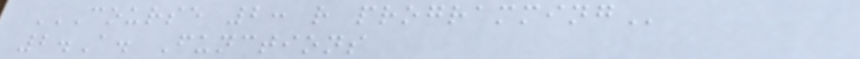COURSE 2: R PROGRAMMING
2.A. Functions
